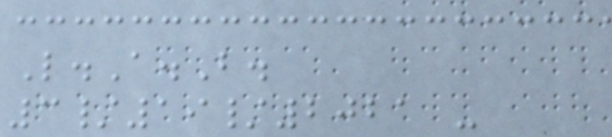L.A.B.
3/19/2021 -
